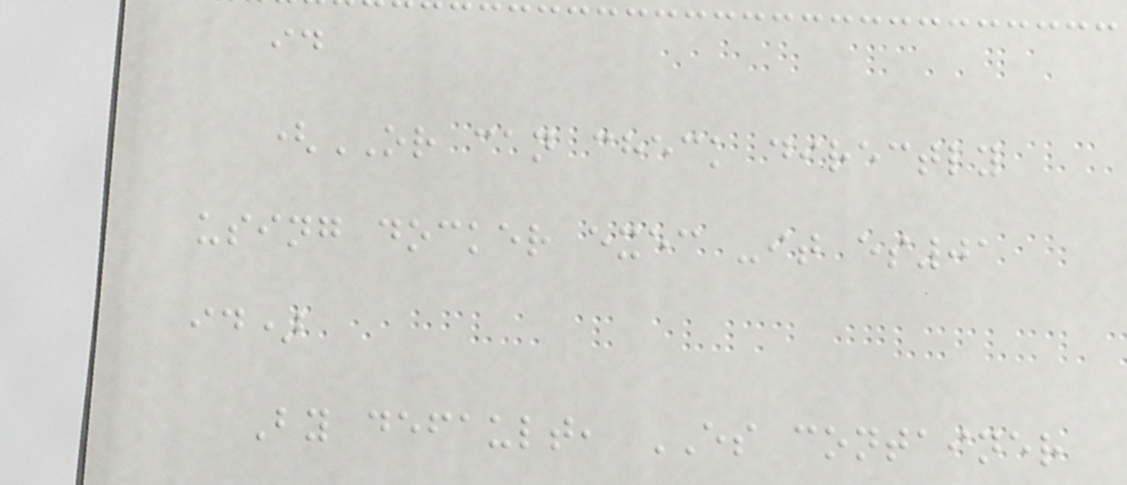id
(OR can check directly
using docker exec -it es01
id)
By default, ES container
